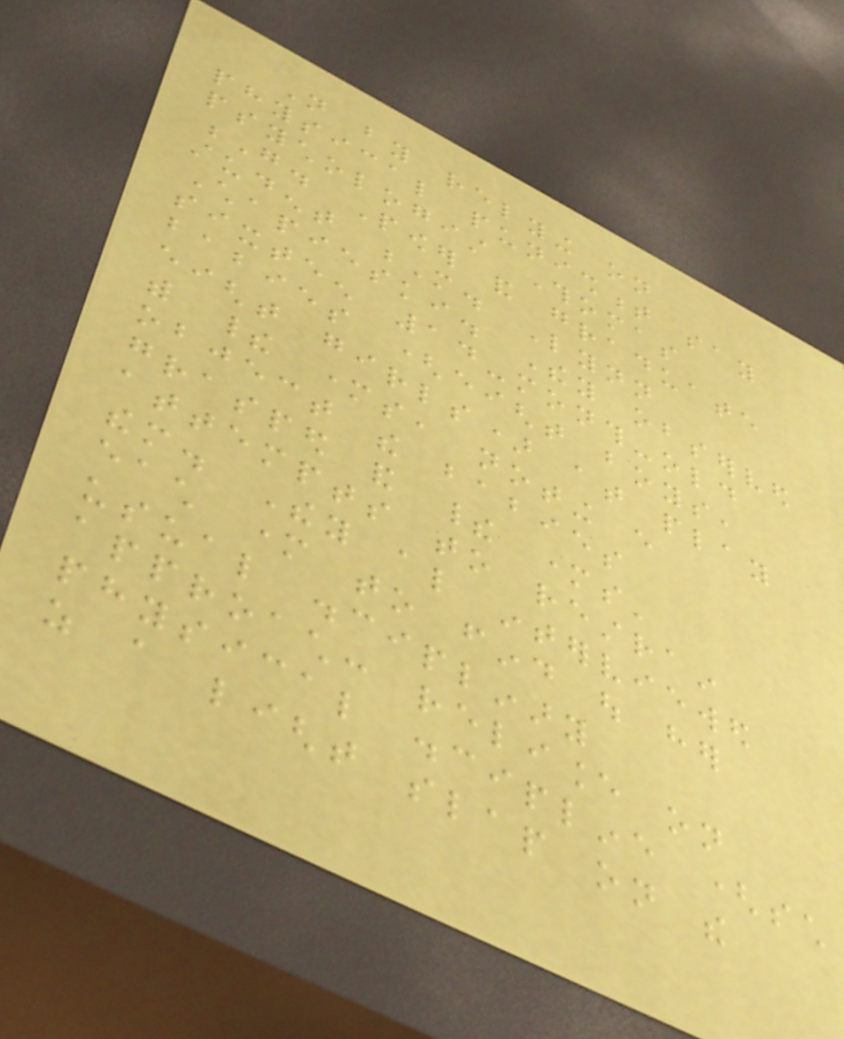Not by relying on
physical punishment say
psychologist Thomas
G. Power and graduate
student M. Lynn
Chapieski. They observed
sixteen 14-month-old
babies (eight boys,
eight girls) at play
with their mothers, noting every
object the babies
grasped and their mothers'
attempts to restrain
them. They also interviewed
each mother to find out her
usual disciplinary
approach: reliance on
physical discipline (such
as a light slap on the
